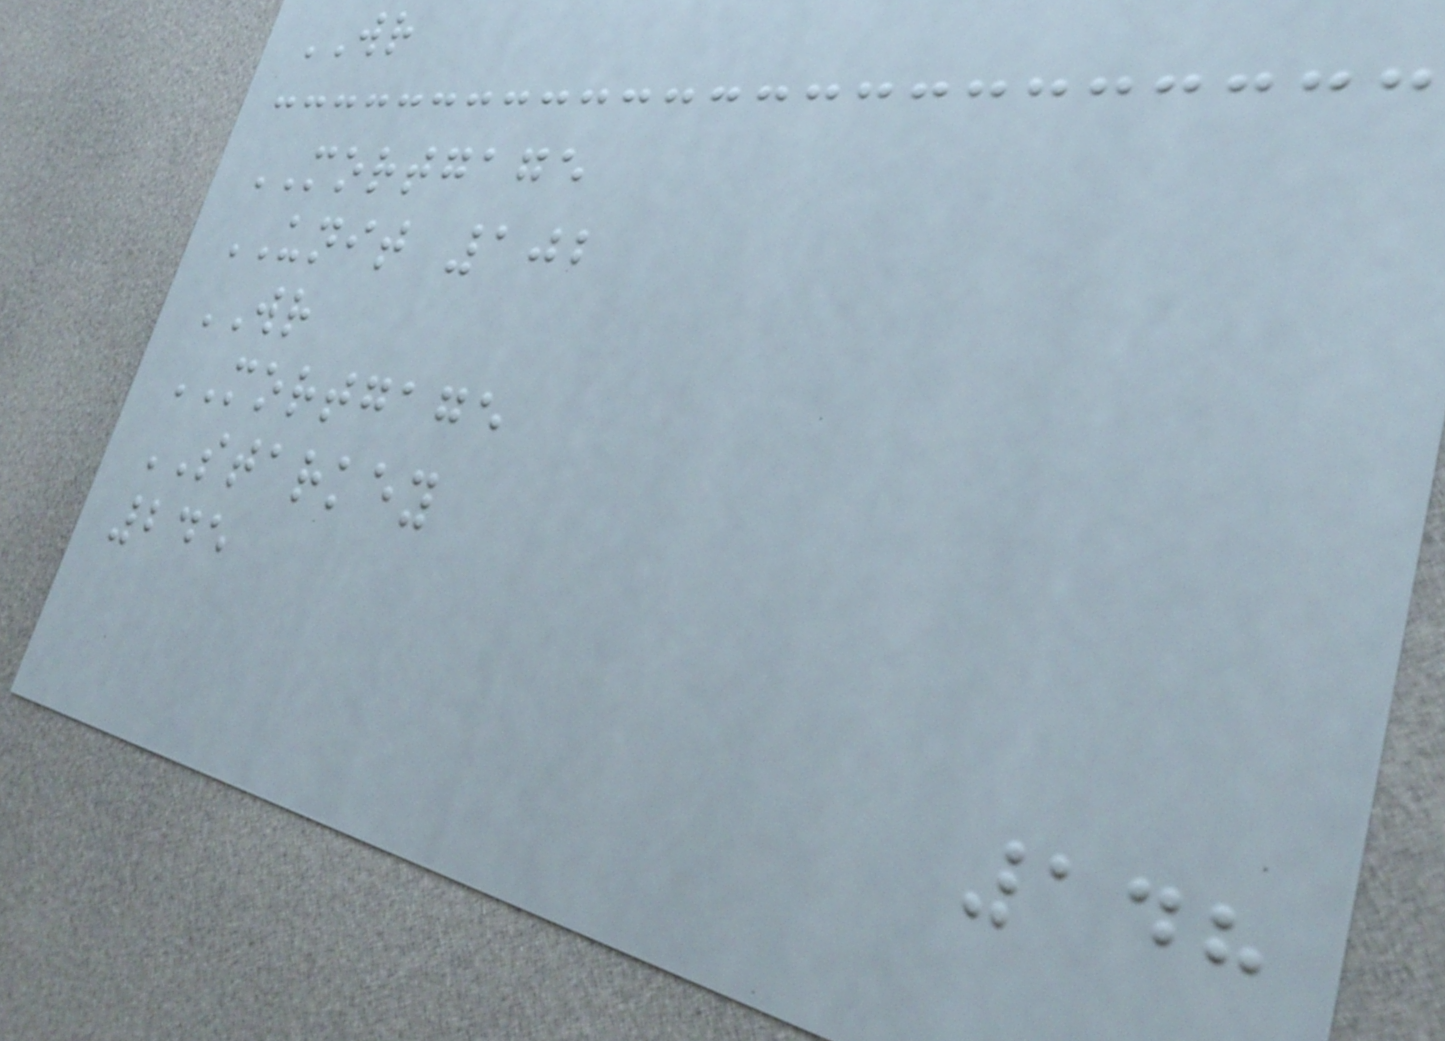WR
MORTGAGE
UNIT 102
WR
MORTGAGE
STARKEY
245
148
